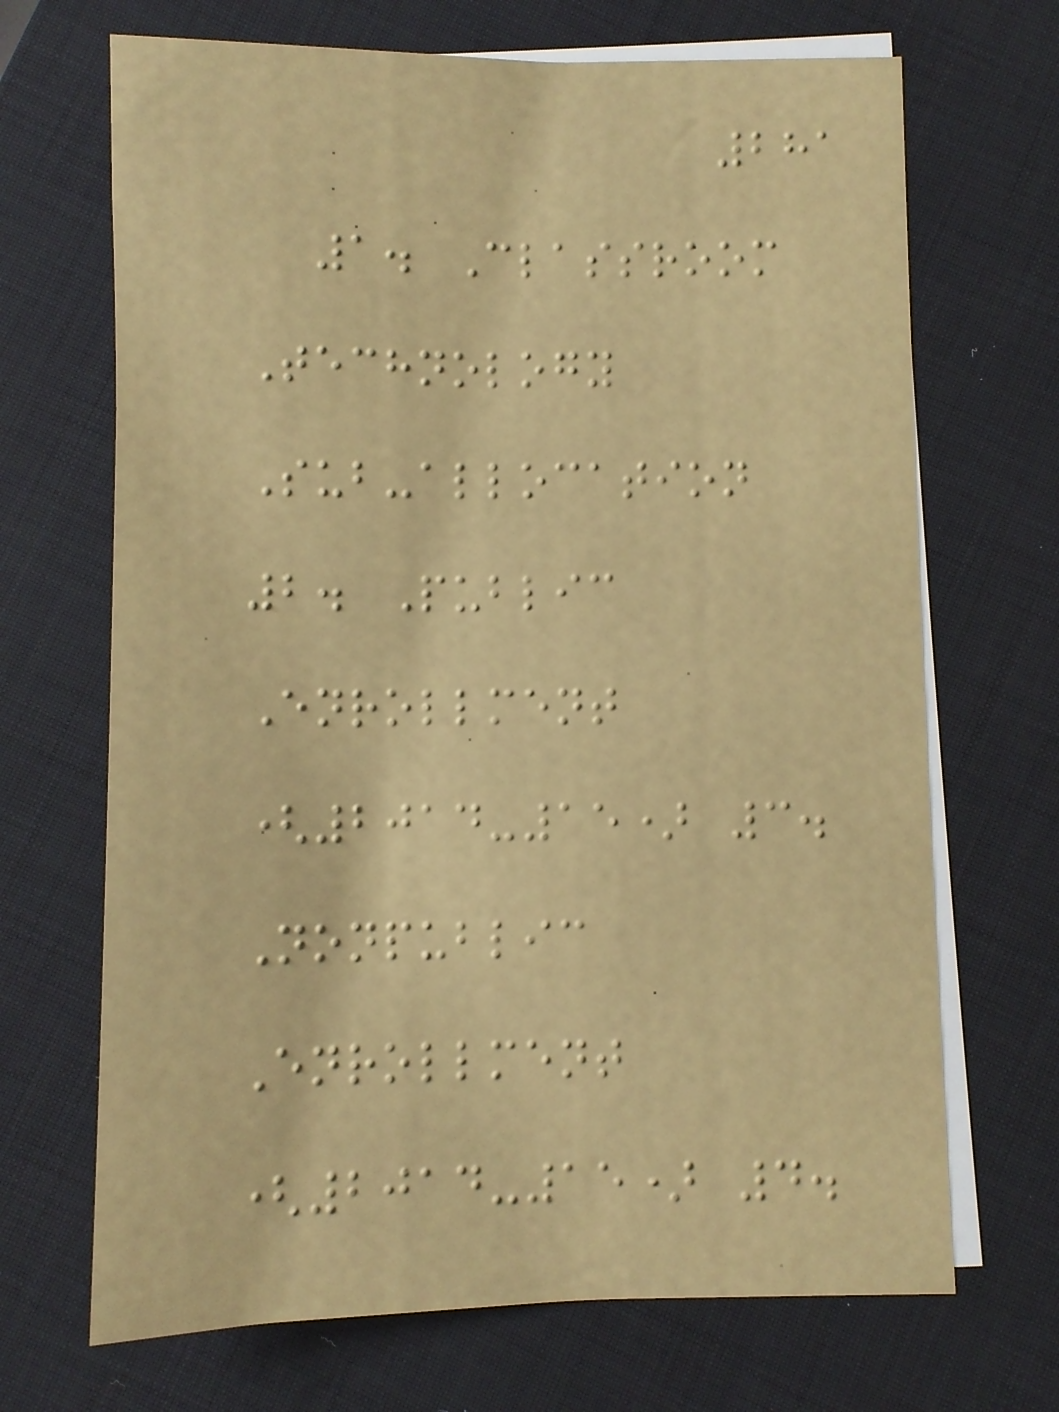281
1. Classroom
Technology
Sub-allocation
2. Public
Enrollment
(2014-15) 3.
Nonpublic
Enrollment
(2014-15) 4.
